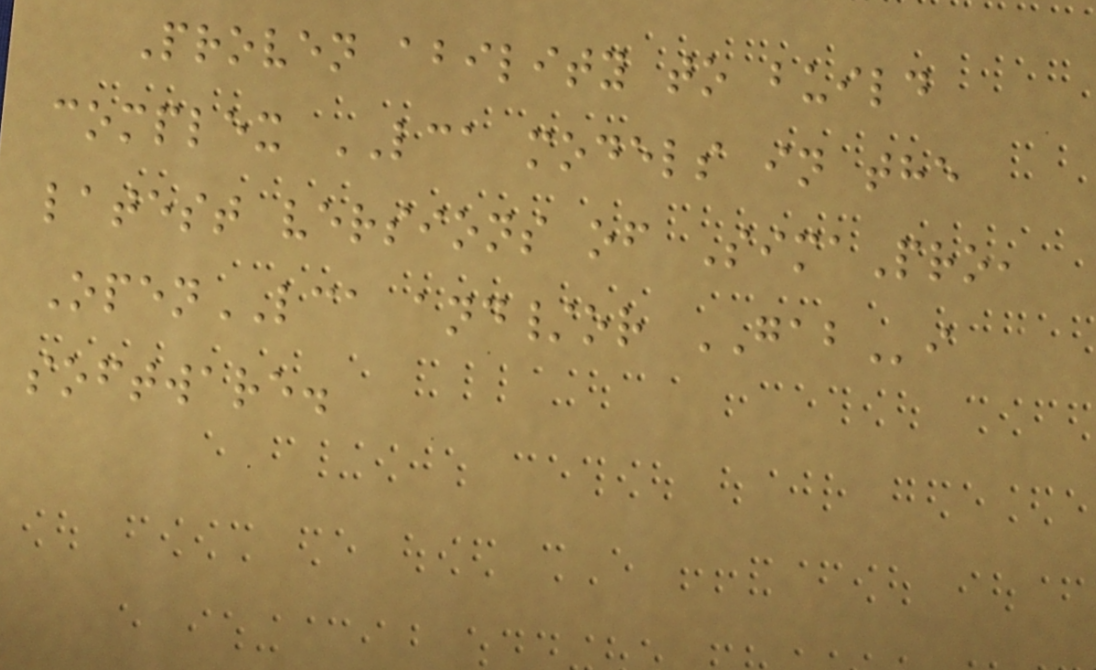Proven ability to build
complex LCA models in the
latest versions of SimaPro,
OpenLCA and/or GABi
software.
